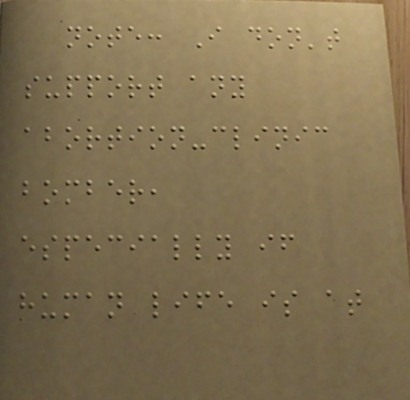note: I don't
support any
abortion-clinic
bomber,
especially if
human life is at
